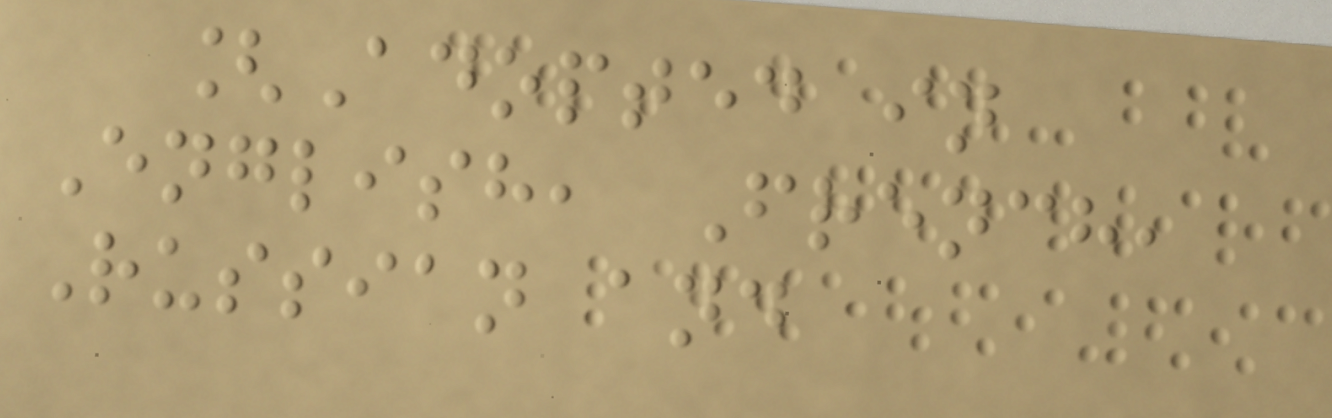[Adopted in
English, French,
Russian and
